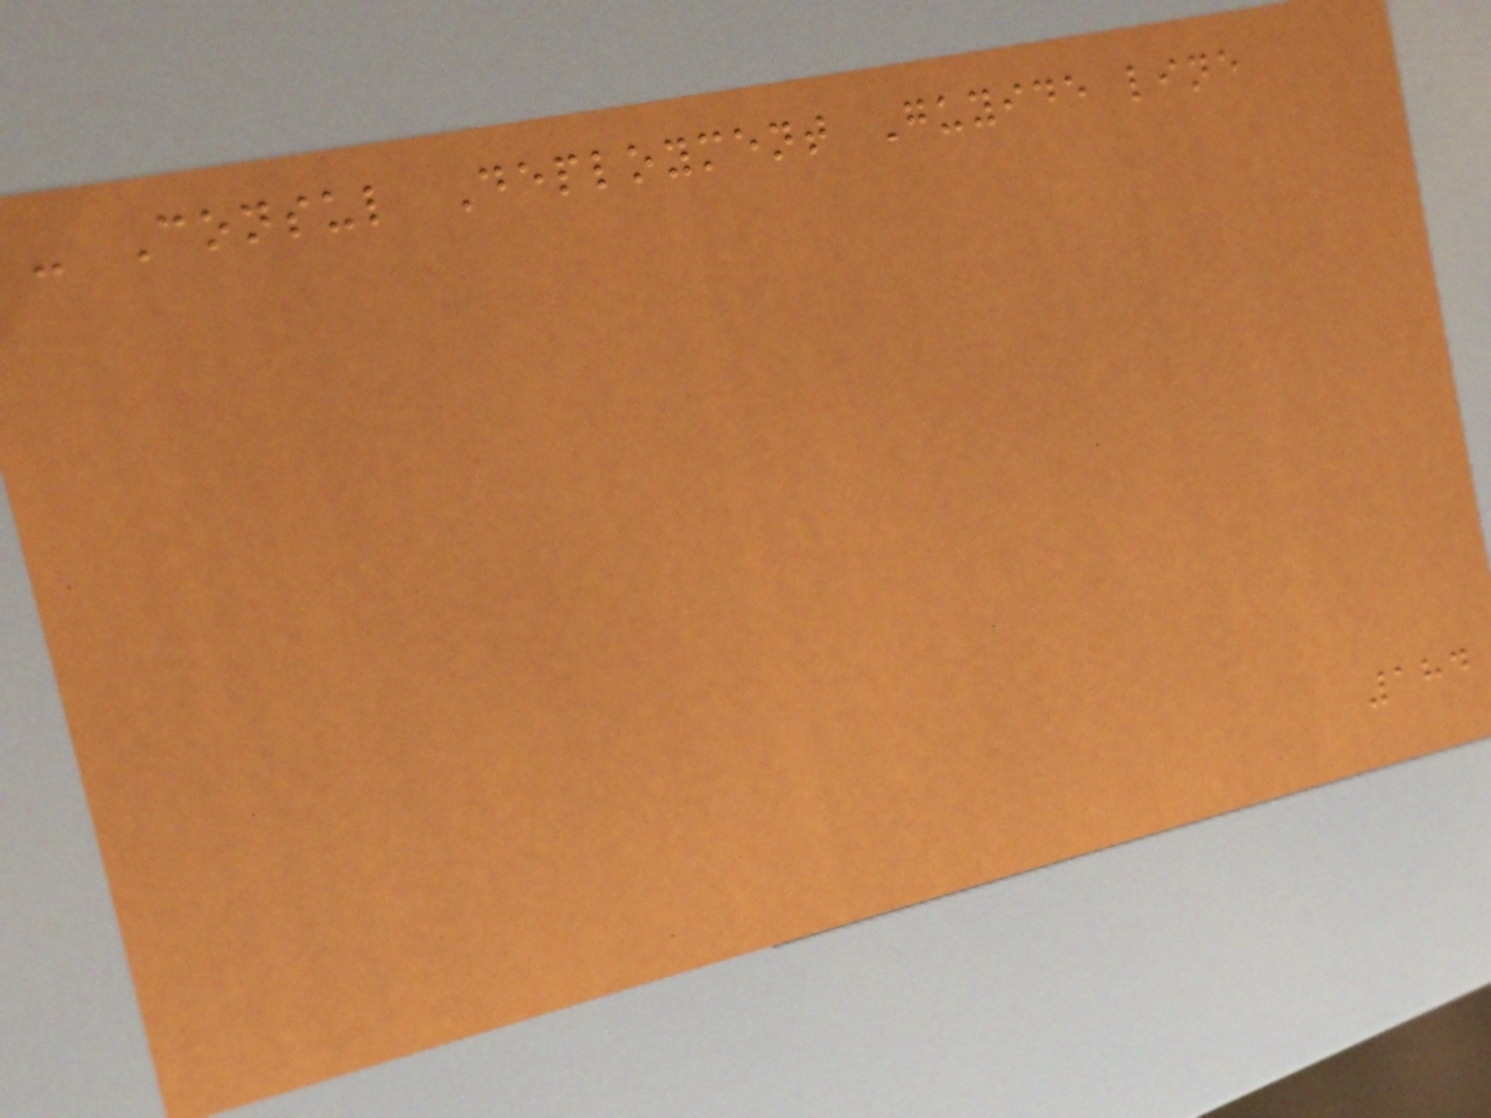- Consul Deployment Guyide line
184
